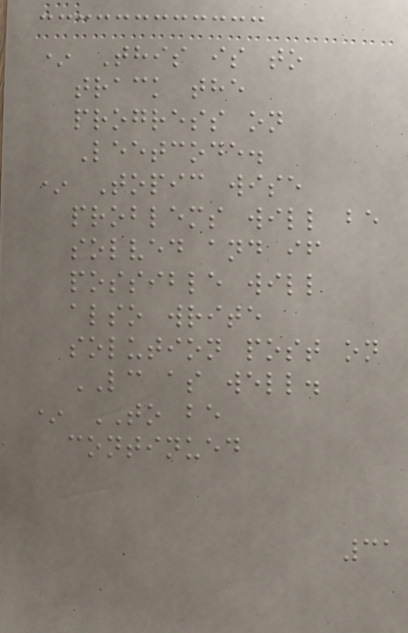* This is to
track the
progress on
Leetcode.
* Topic wise
problems will be
solved and if
possible will
also write
solution post on
LC as well.
* TO be
continued
31
